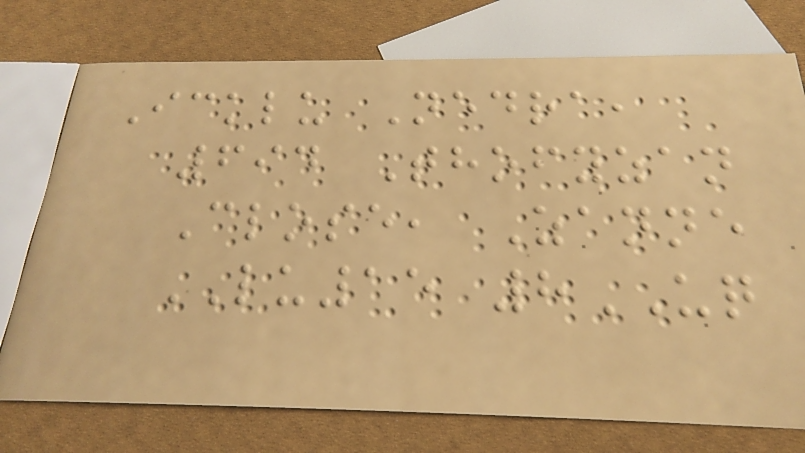Icklu Nedra,
694 Thofyzan
Close, Zanne
LU15 8UQ
